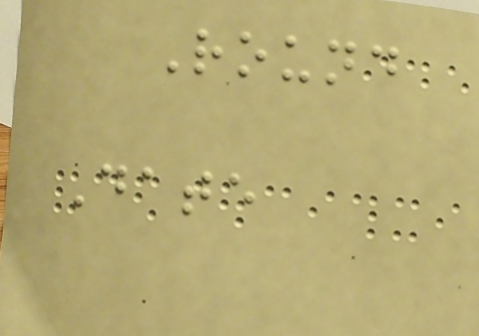Round
Date
